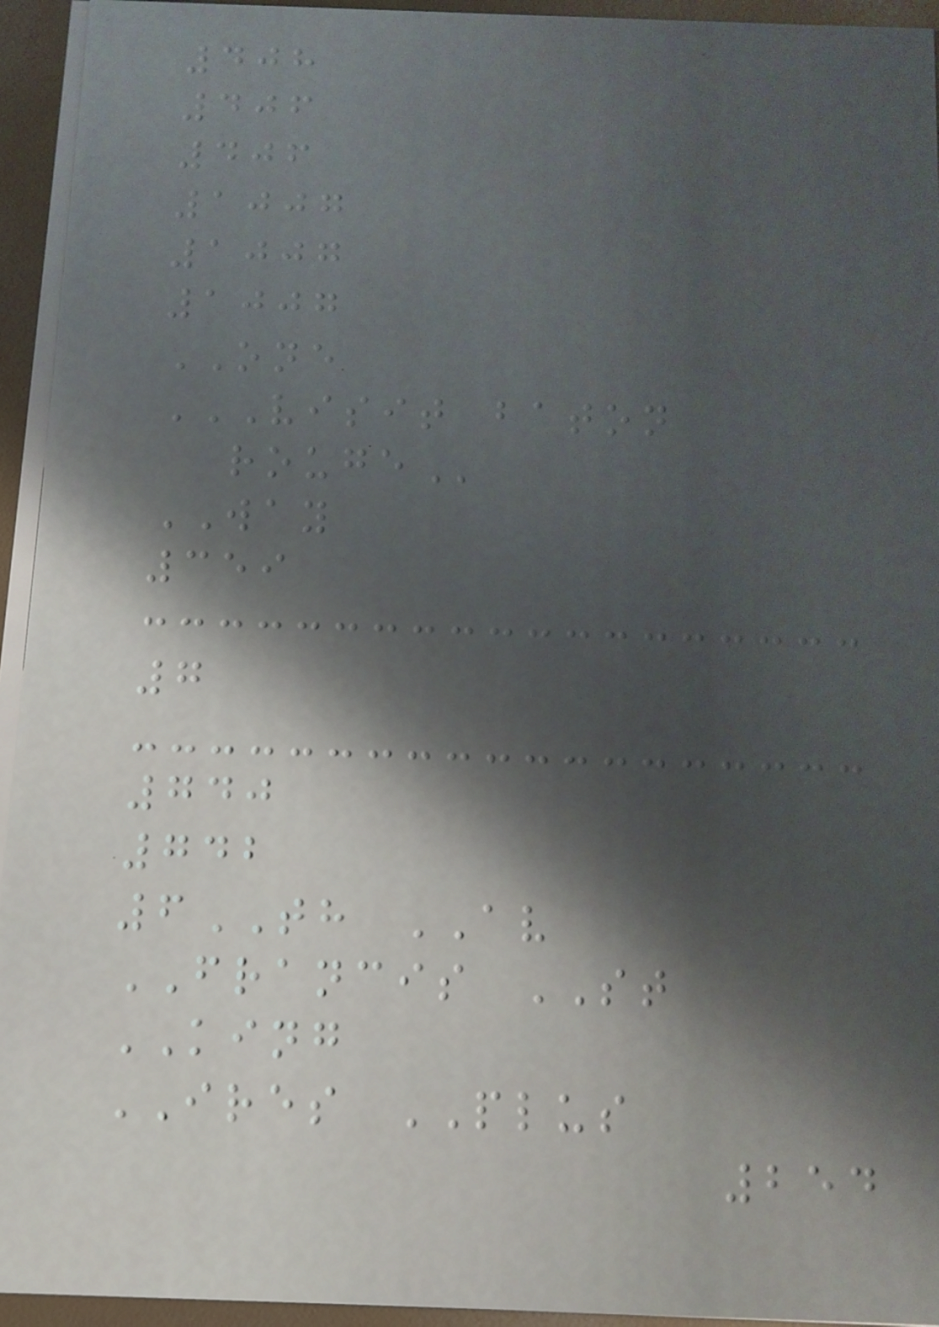408
406
406
1007
1007
1007
ONE
VISIT BATON
ROUGE
WAY
359
7
740
742
6TH AV
FRANCIS ST
KING
IRES PLUS
254
